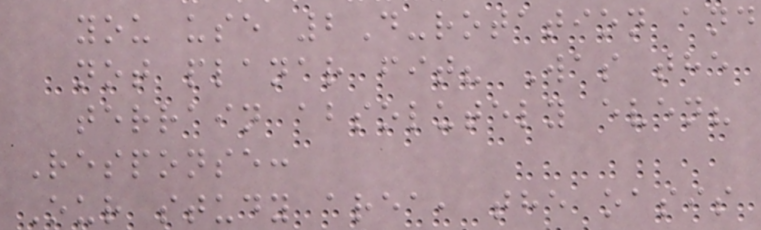you use 2D-rotation and
not planar fit? Was the
terrain absolutely even?
Response:
Our study area, the oasis
